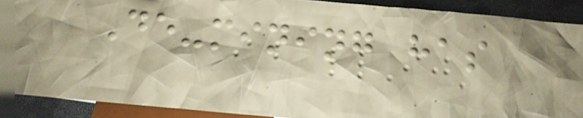De-mining has
